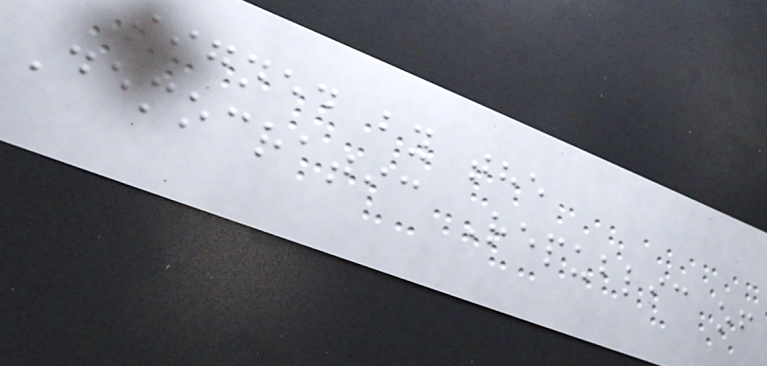signed by the
Democratic Republic of
